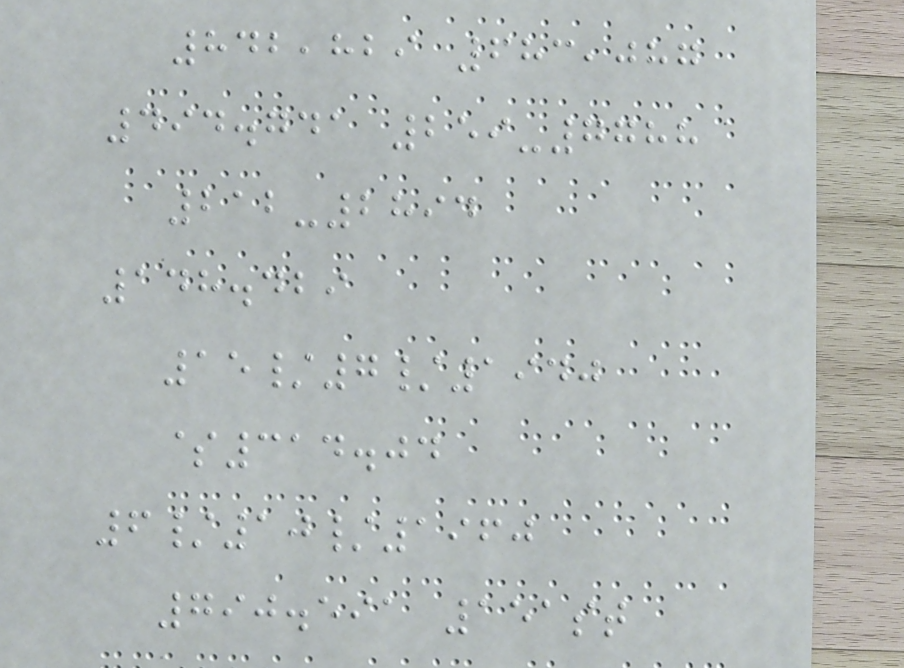842,829 683,087
494.741 259-7788
212-2894
148.429
15/7/1940
$314.04
6/10/1960
790.591 151st
